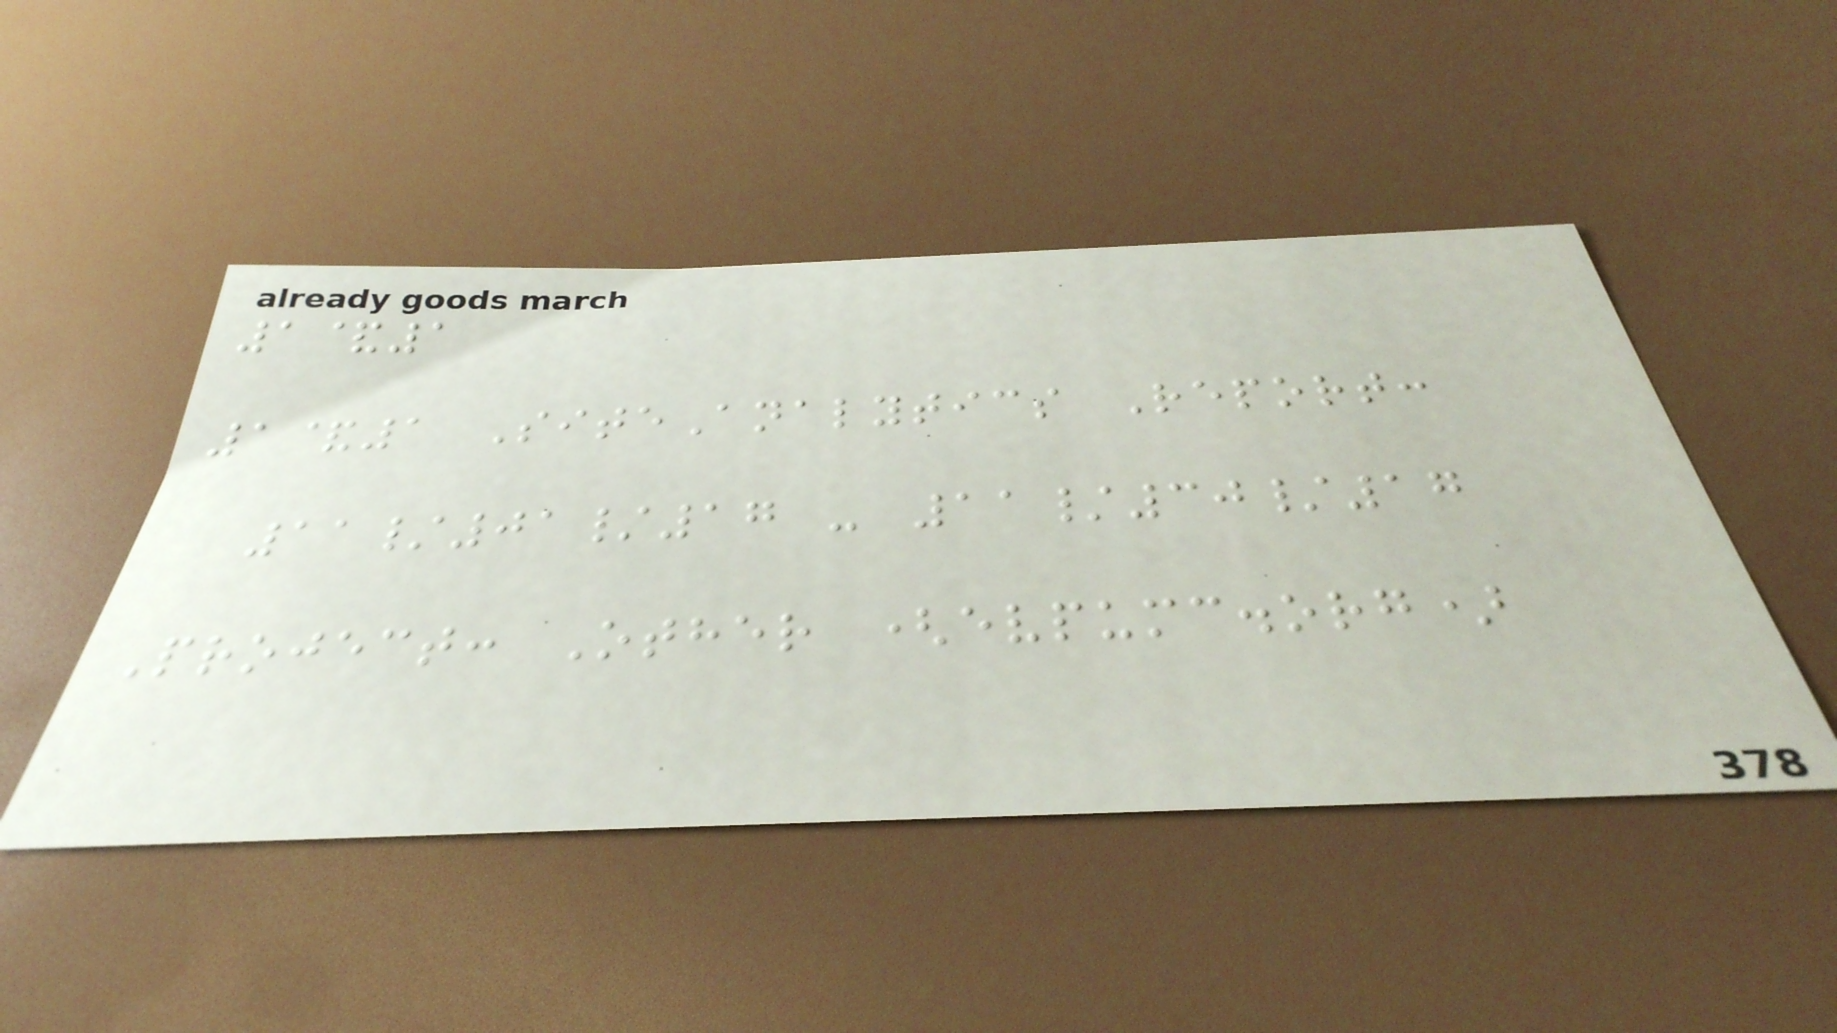1&1
1&1 SiteAnalytics Report:
11/01/17 - 11/30/17
Project: Other (evpumc.org)
